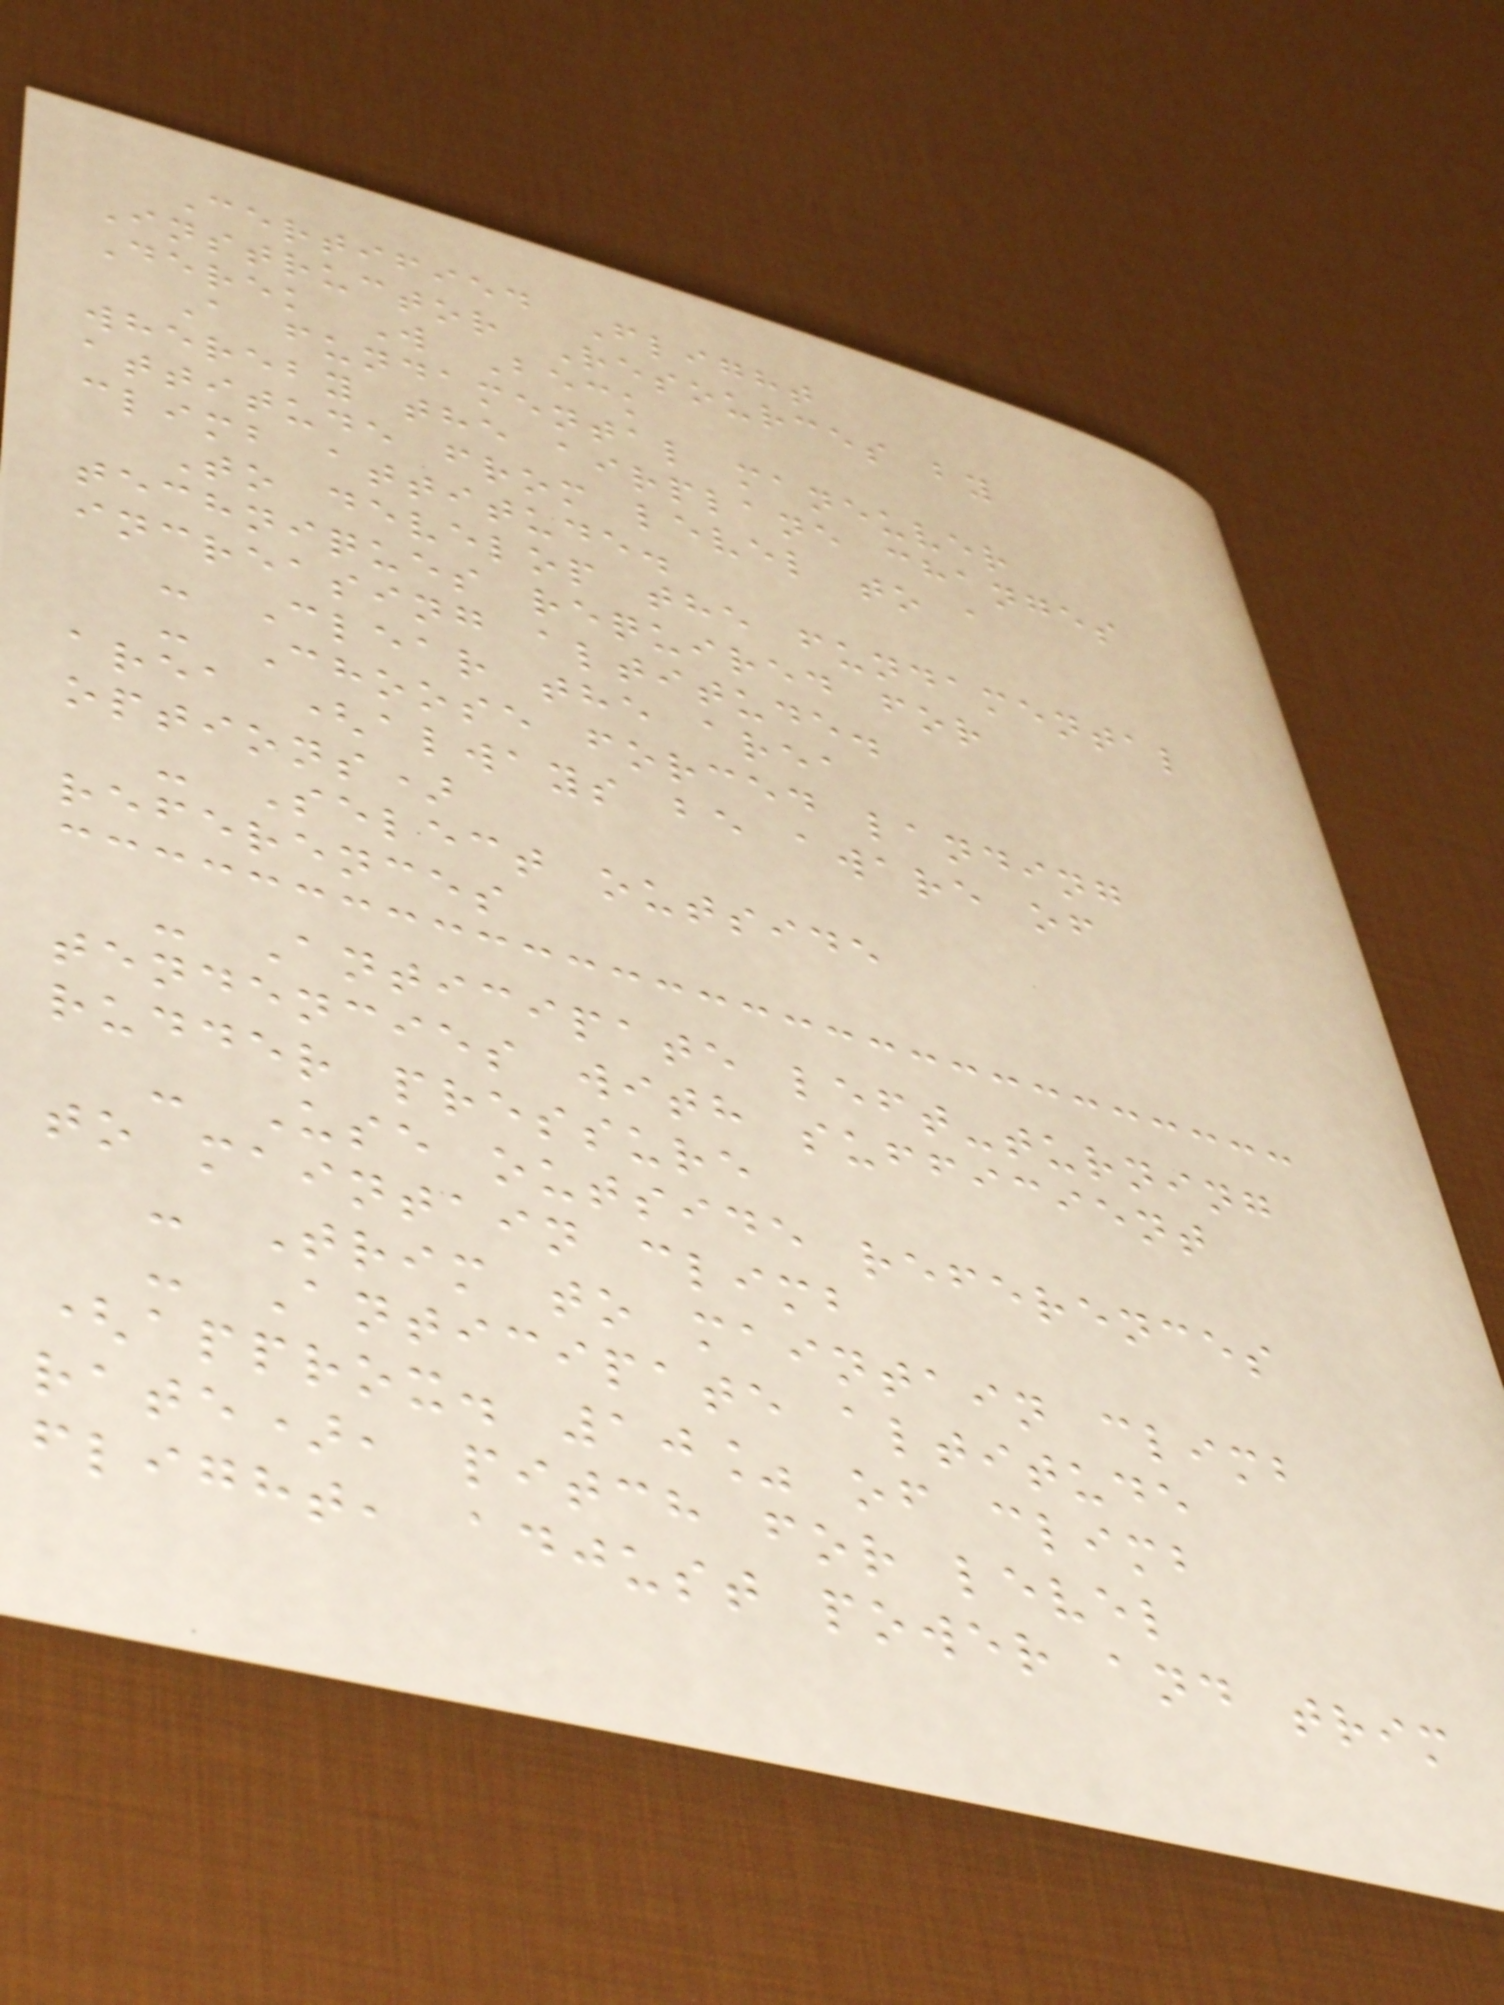Certified Flight
Instructor Resources by
Derek W Beck
A fundamental maneuver
whereby the airplane changes
attitude from level to a
climb attitude.
To develop the fundamental
techniques required for
increasing altitude.
- Clear the area
- Choose forced landing
area (always be aware of
options)
- Select outside
references
- Anticipate left-turning
tendencies with sufficient
rudder pressure
- Use outside references
to maintain climb
- Trim to maintain climb
- Anticipate altitude
(approx. 10% of climb
rate), pitch for level
flight, adjust power and trim
